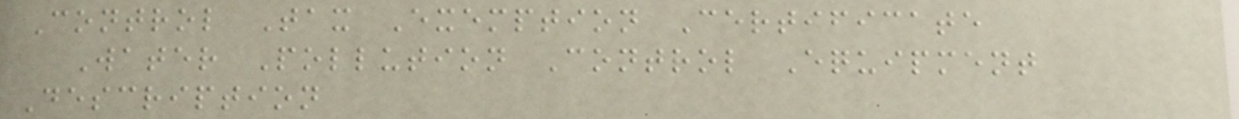Control Tax Exemption Certificate
Water Pollution Control Equipment
Description
